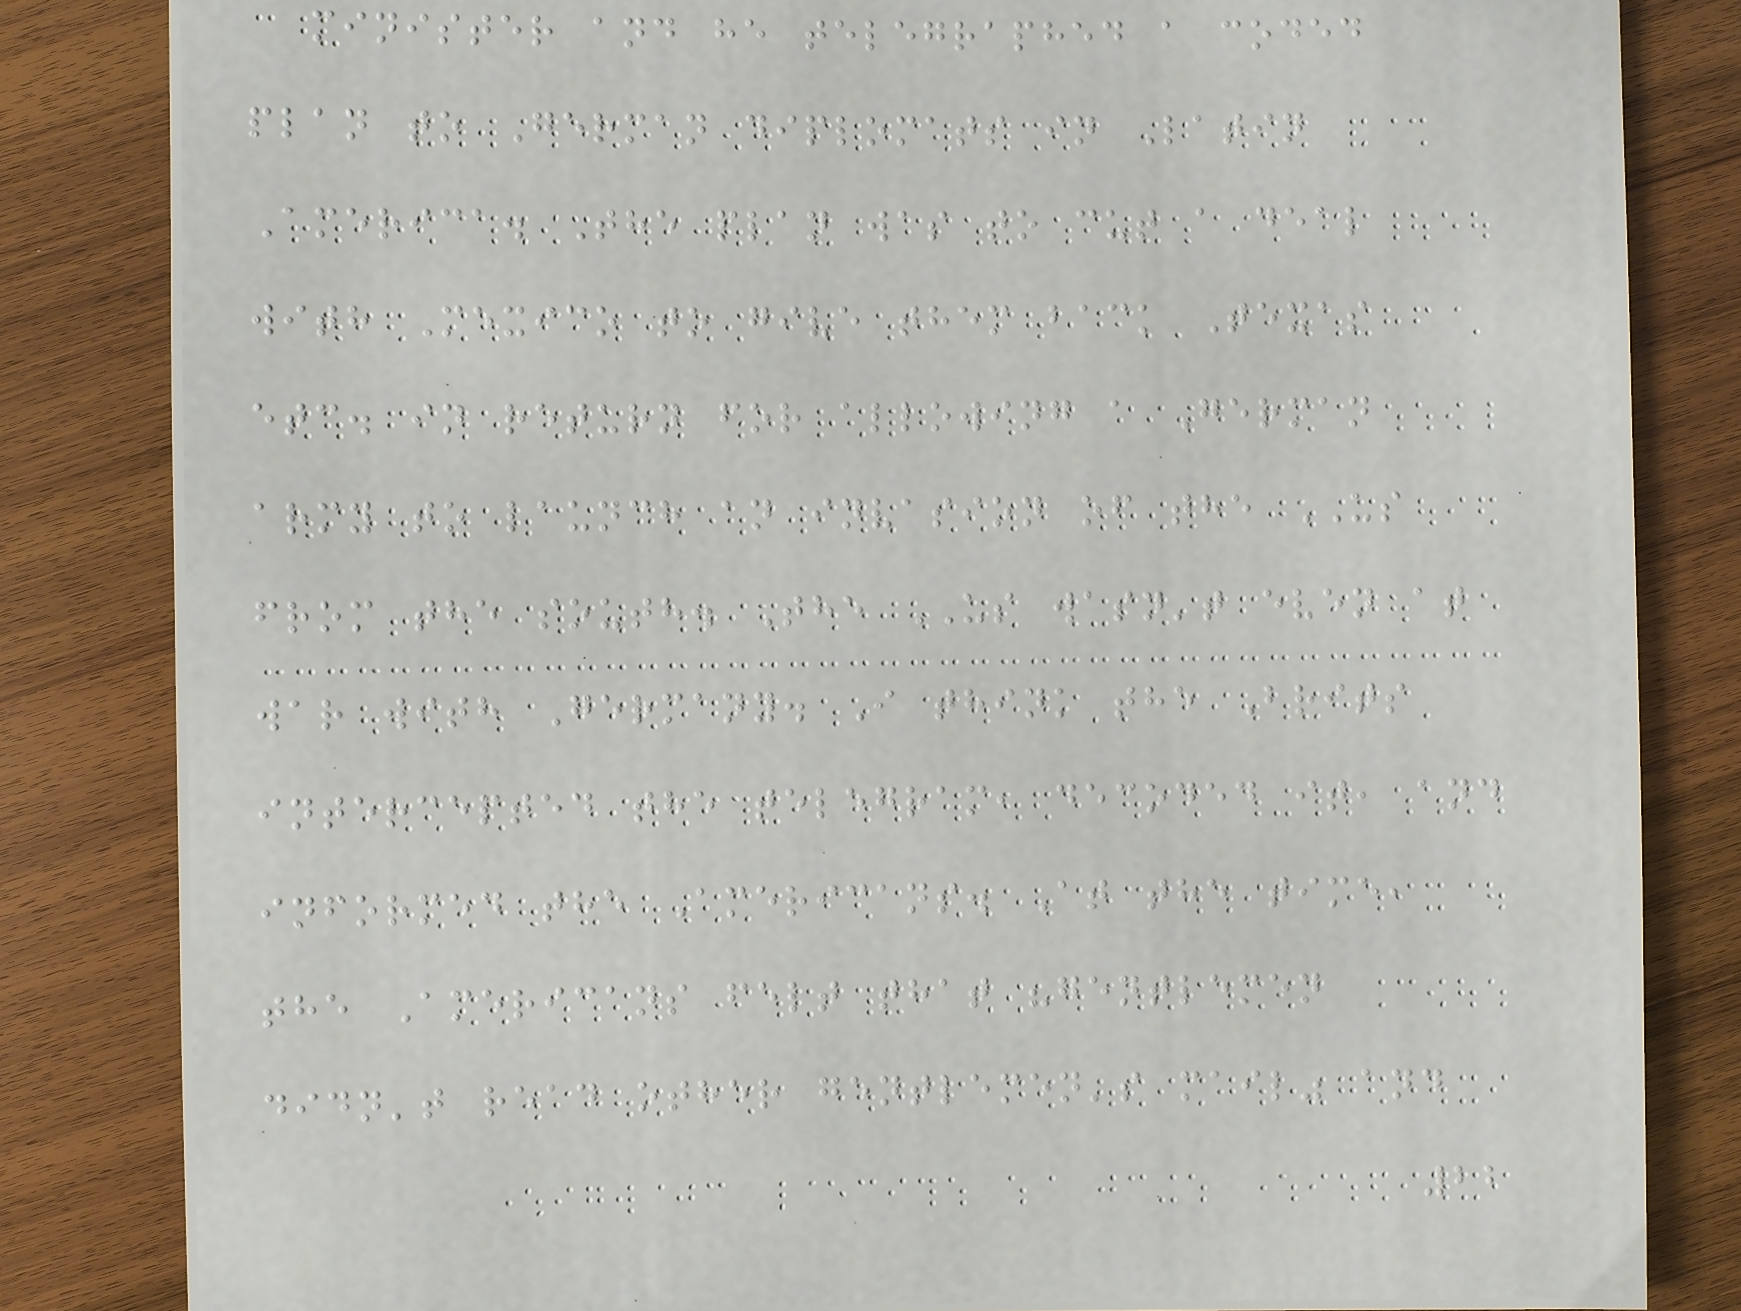minister and he telegraphed a coded
plan to German diplomats in Latin
America. The plan was to cut a deal
with Mexico to give them back Texas
etc. in return for allowing a German
army to launch an invasion of the US
from the south. The US wasn't even at
war with Germany. I think the Brits
intercepted the telegram, decoded it, and
informed the Americans. At the time,
the Americans felt that "gentlemen
didn't read other gentlemen's mail" and
22
